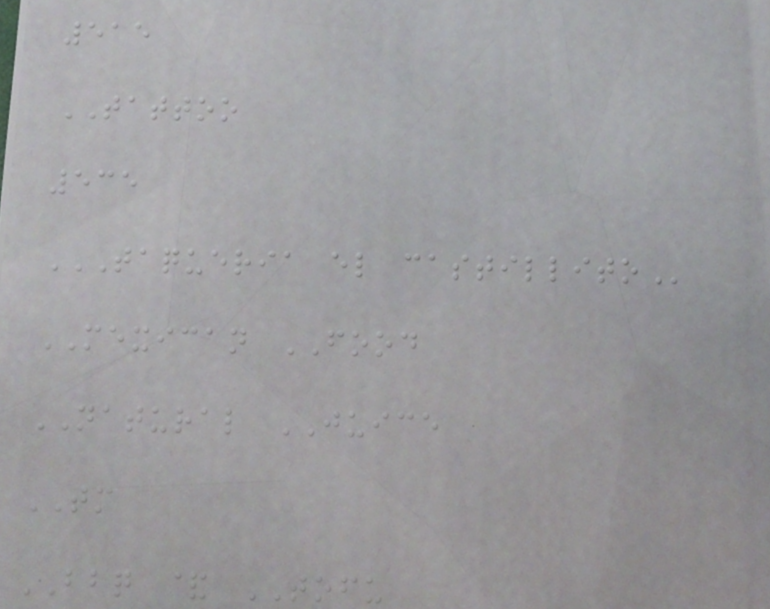515
TATTOO
535
TAQUERIA EL CASTILLITO
MEXICAN FOOD
NATURAL JUICE
TM
BBQ & TOFU
